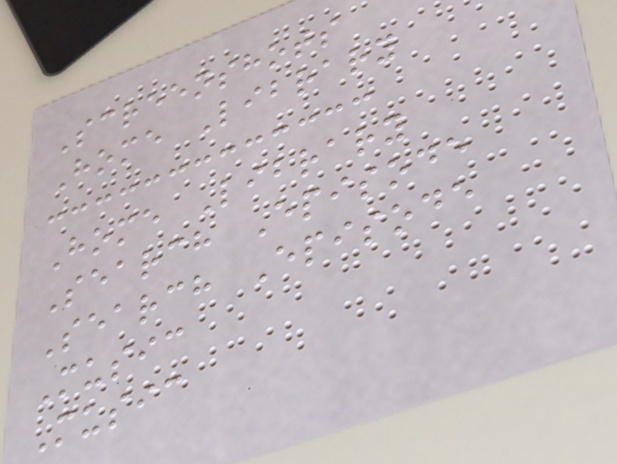Screenshots
Home Library
Home Library
Search Episode
Search Episode
Music
Music
